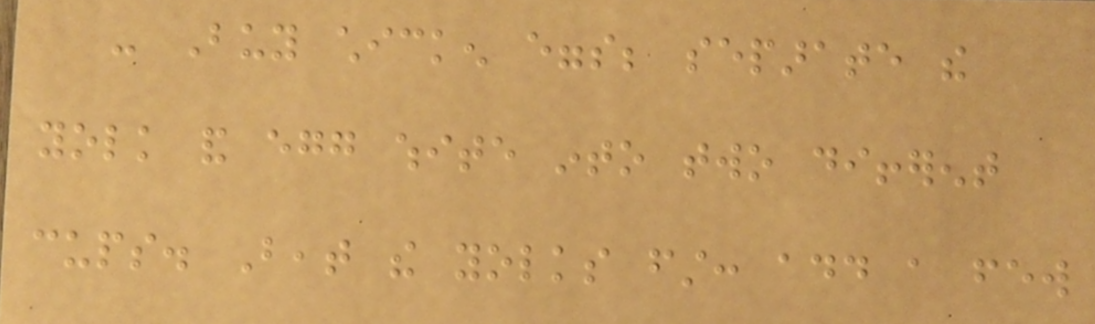- Buy chicken eggs; separate the
yolk and egg white into two different
cups. Beat the yolks first: add a few
